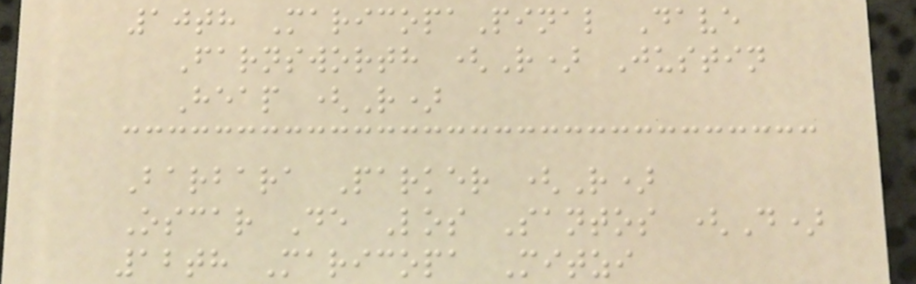10th MaricopaPinal Dave
Farnsworth (R) Justin
Heap (R)
Barbara Parker (R)
Oscar De Los Santos (D)
12th Maricopa Mitzi
